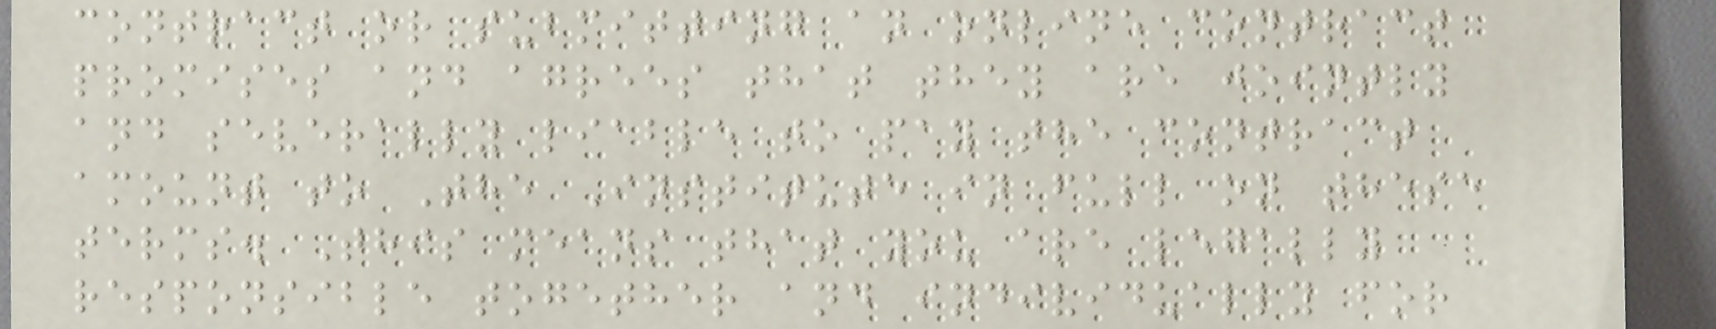contract or submitting an online contract
promises and agrees that they are jointly
and severally liable to pay the contract
amount to The Institute in full on these
terms. This means that you are legally
responsible together and individually for
